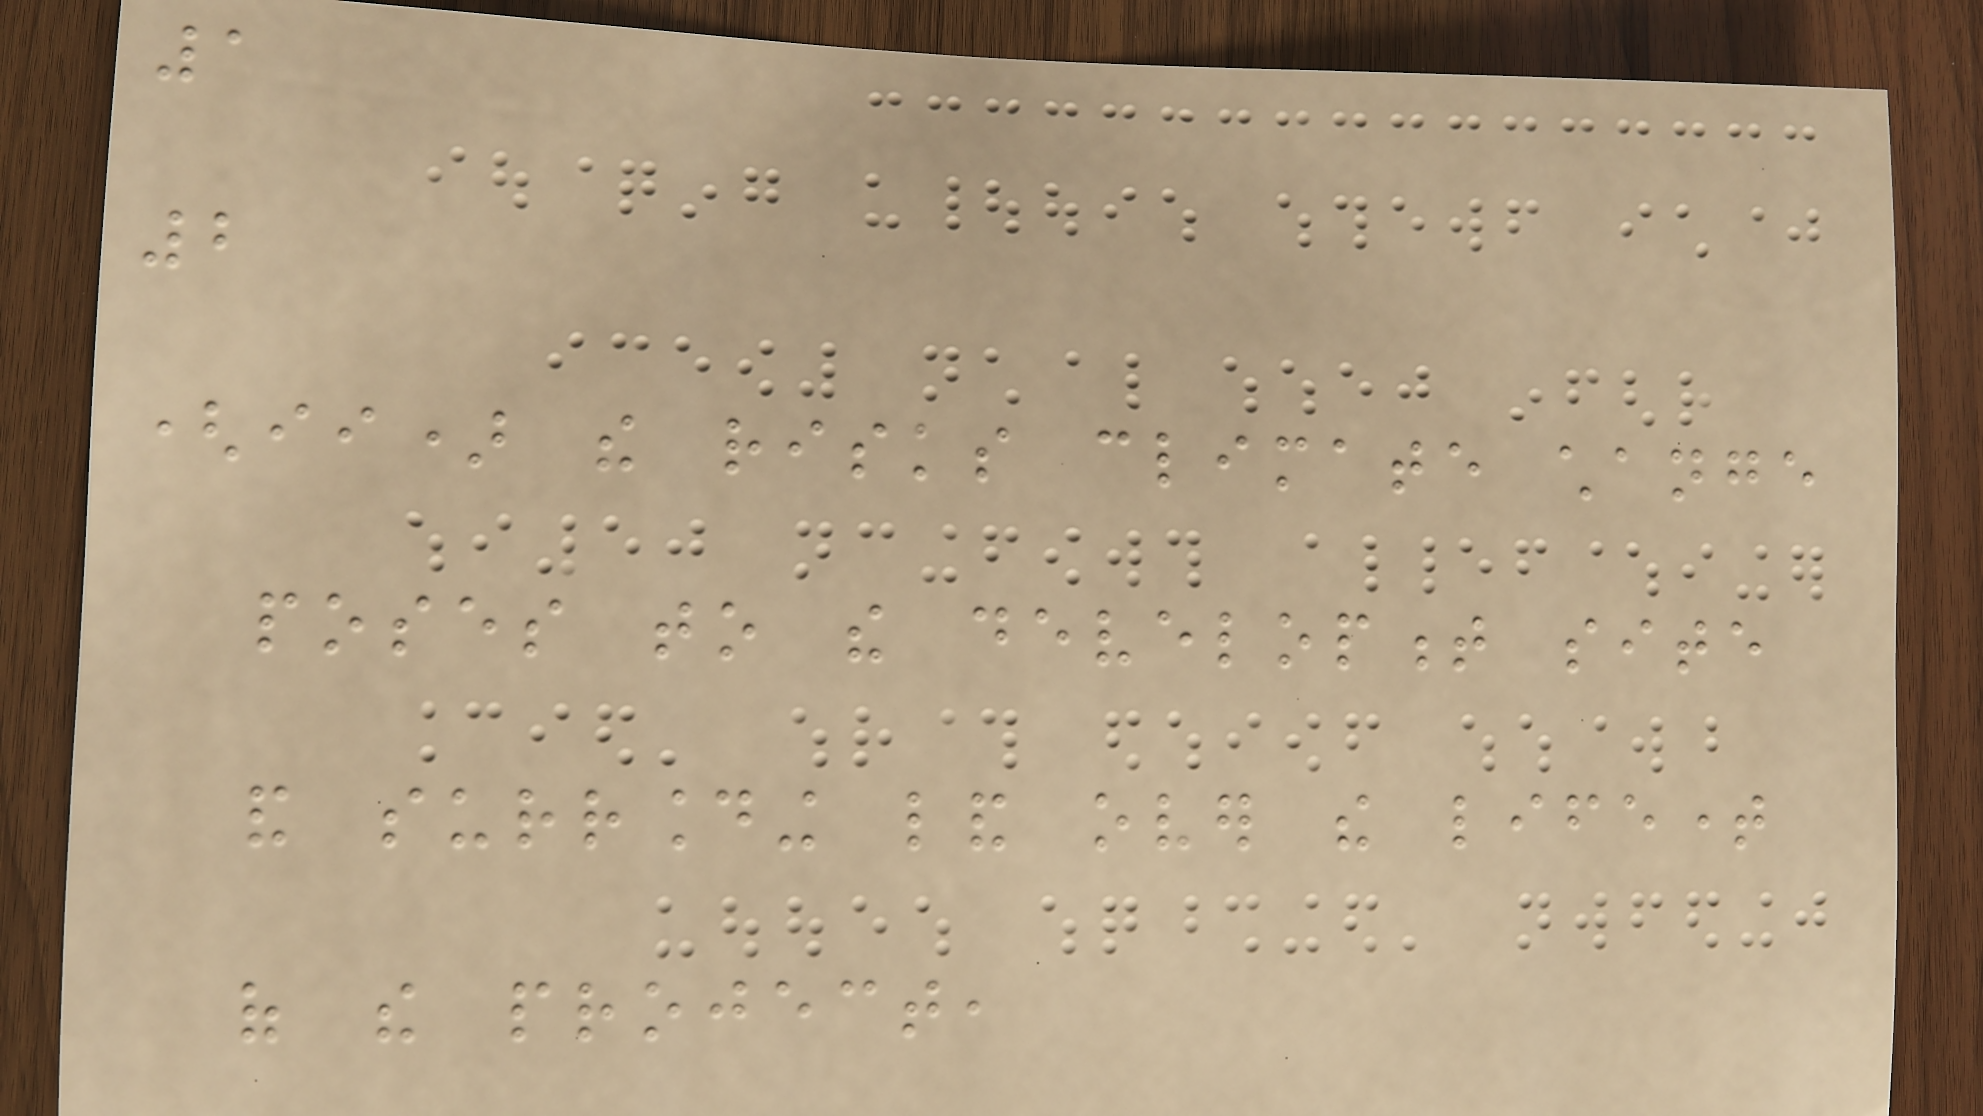1
2
(ii) the risks climate change
poses to the development site
and surrounding land over the lifetime
of the project,
